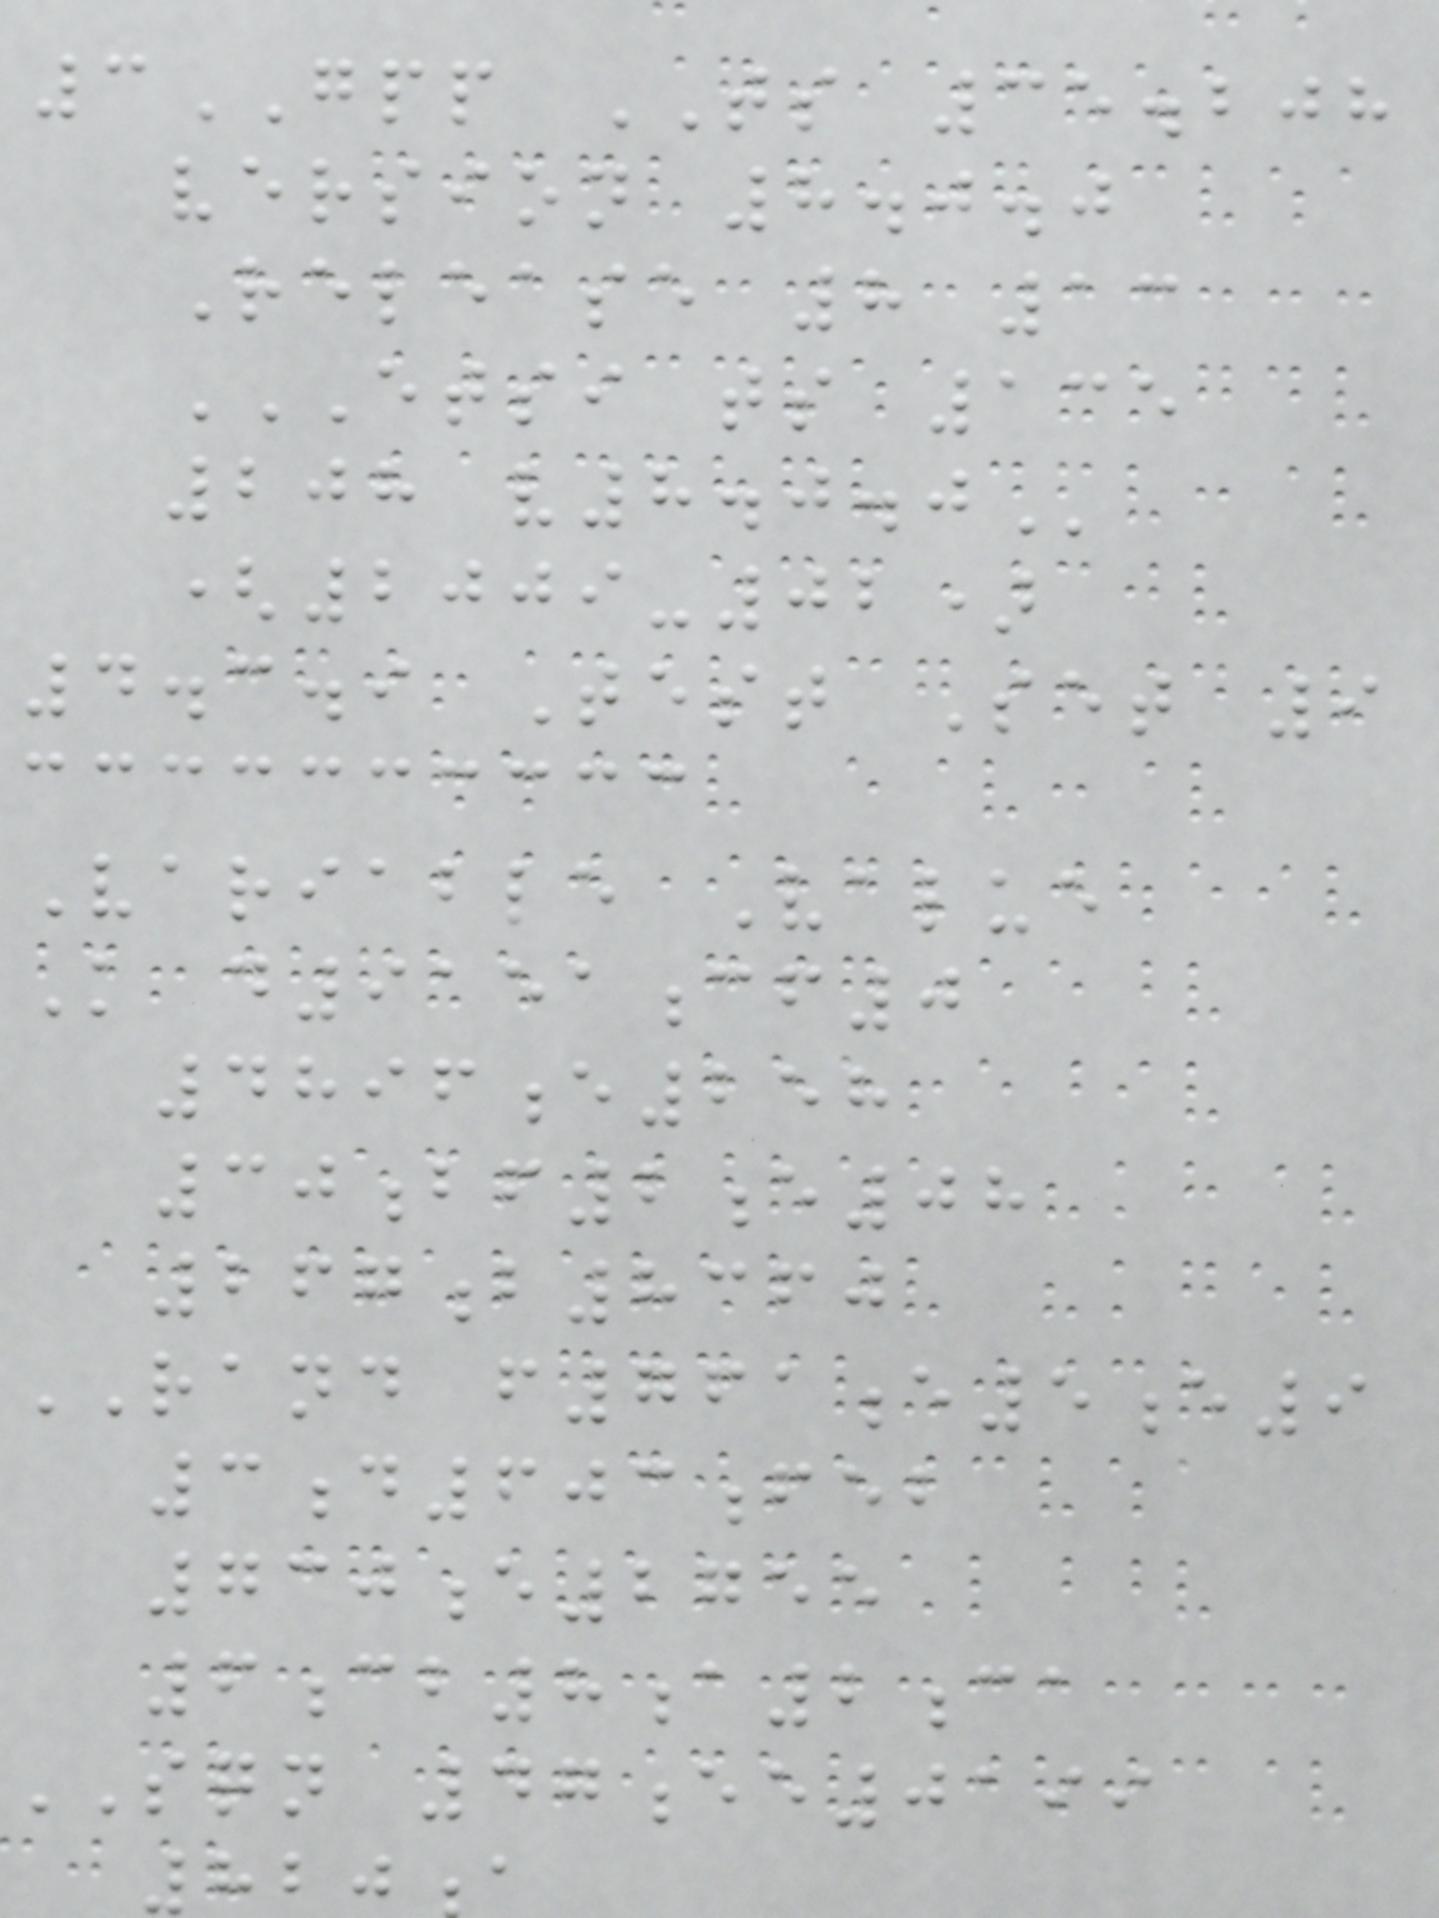3GPP TS 35.208
version 8.0.0
Release 8 13
ETSI TS 135
208
(2009-02)
4.3.9 Test Set 9
Variable Value
K d9151cf0
4896e258
30bf2e08
267b8360
RAND f761e5e9
3d603feb
730e2755
6cb8a2ca
SQN 47ee0199
